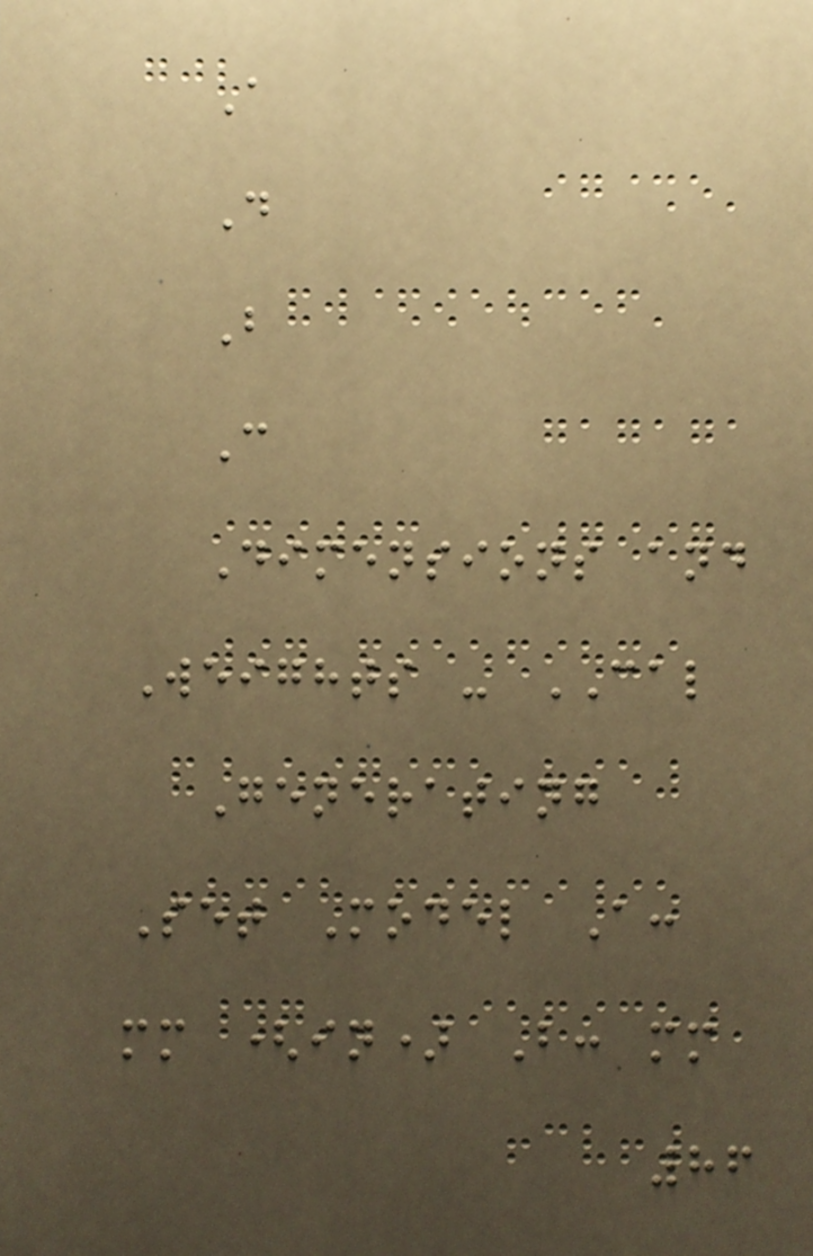A
D
B
C
Dimensions and
Weights - CAL
Generating
Set Model A:
mm (in) B: mm
86
